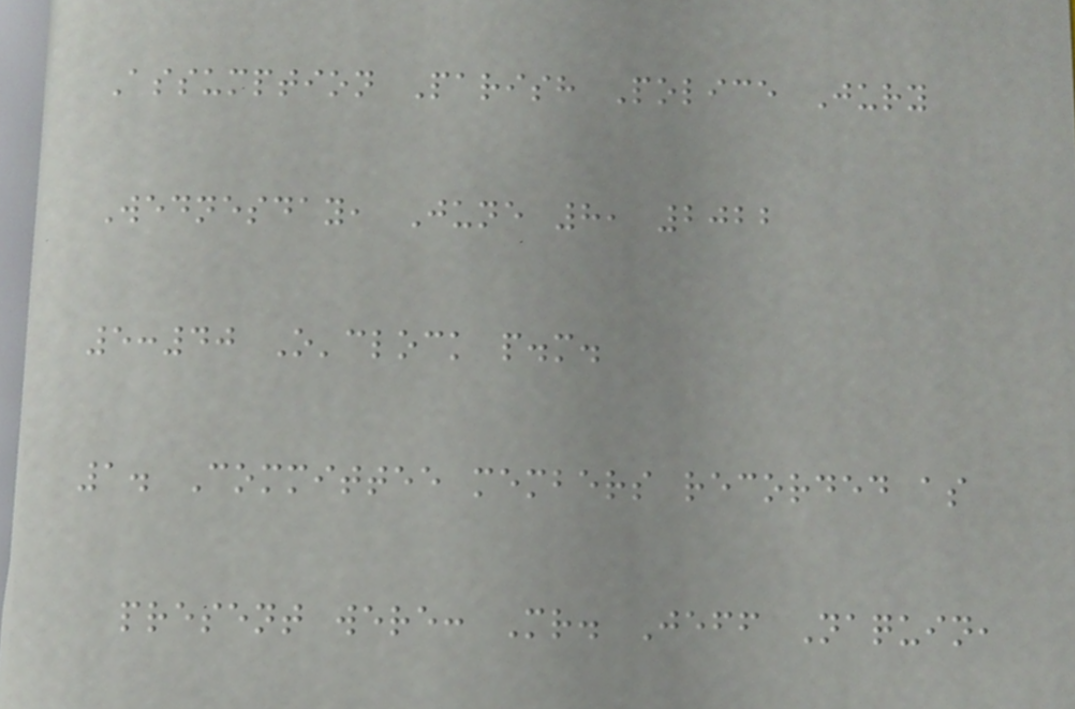Assumption Parish Police Jury
Wednesday, June 8, 2022
5:40 O'clock p.m.
1. Committee members recorded as
present were: Mr. Jeff Naquin,
